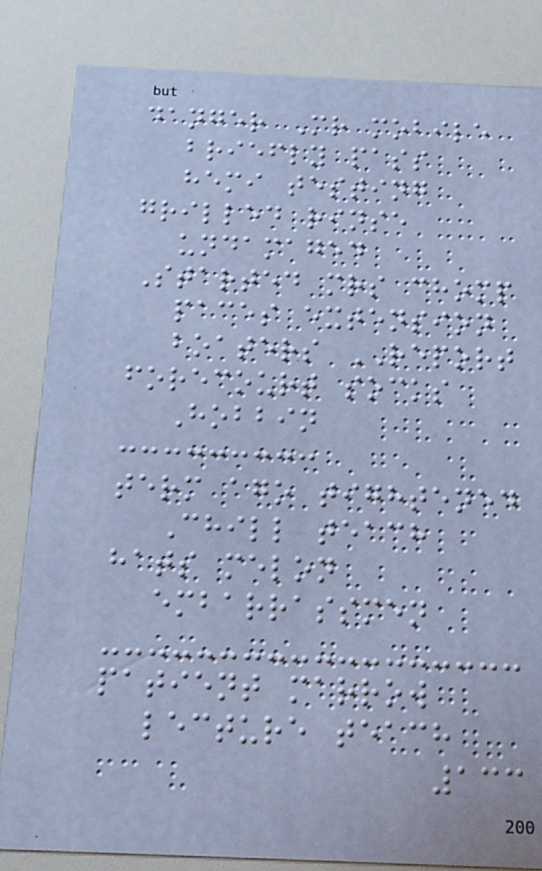danger Mr mobile
briefly pass
hemi testing
grilled rinse
undamaged
Started mrs chomp
paces extension
boaters REPORT
forecourt socks
Hobbin
term ago tightened
Chill teach
hats melon
embarrassmen
patient marrow
lecture teach
133
